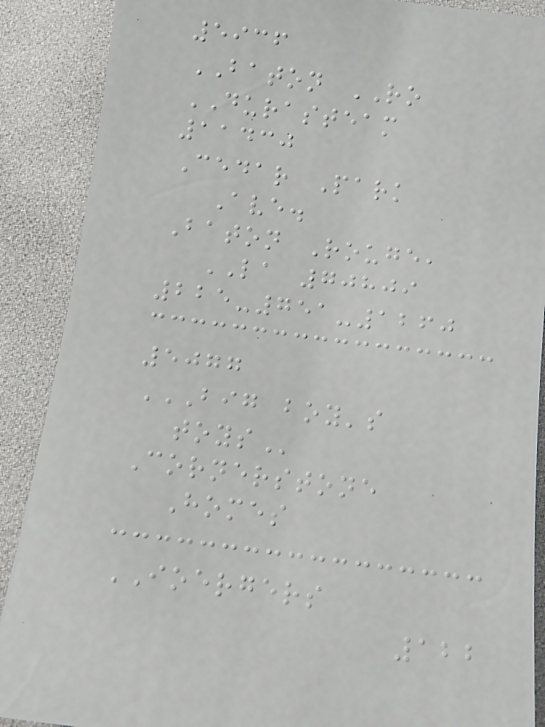5936
BATON RO
DURASTEAM
11430
Cedar Park
Ave.
Baton Rouge,
LA 70809
225-751-1260
5077
BIG BOY'S
TOYS
Cornerstone
Homes
IOERGERS
122
